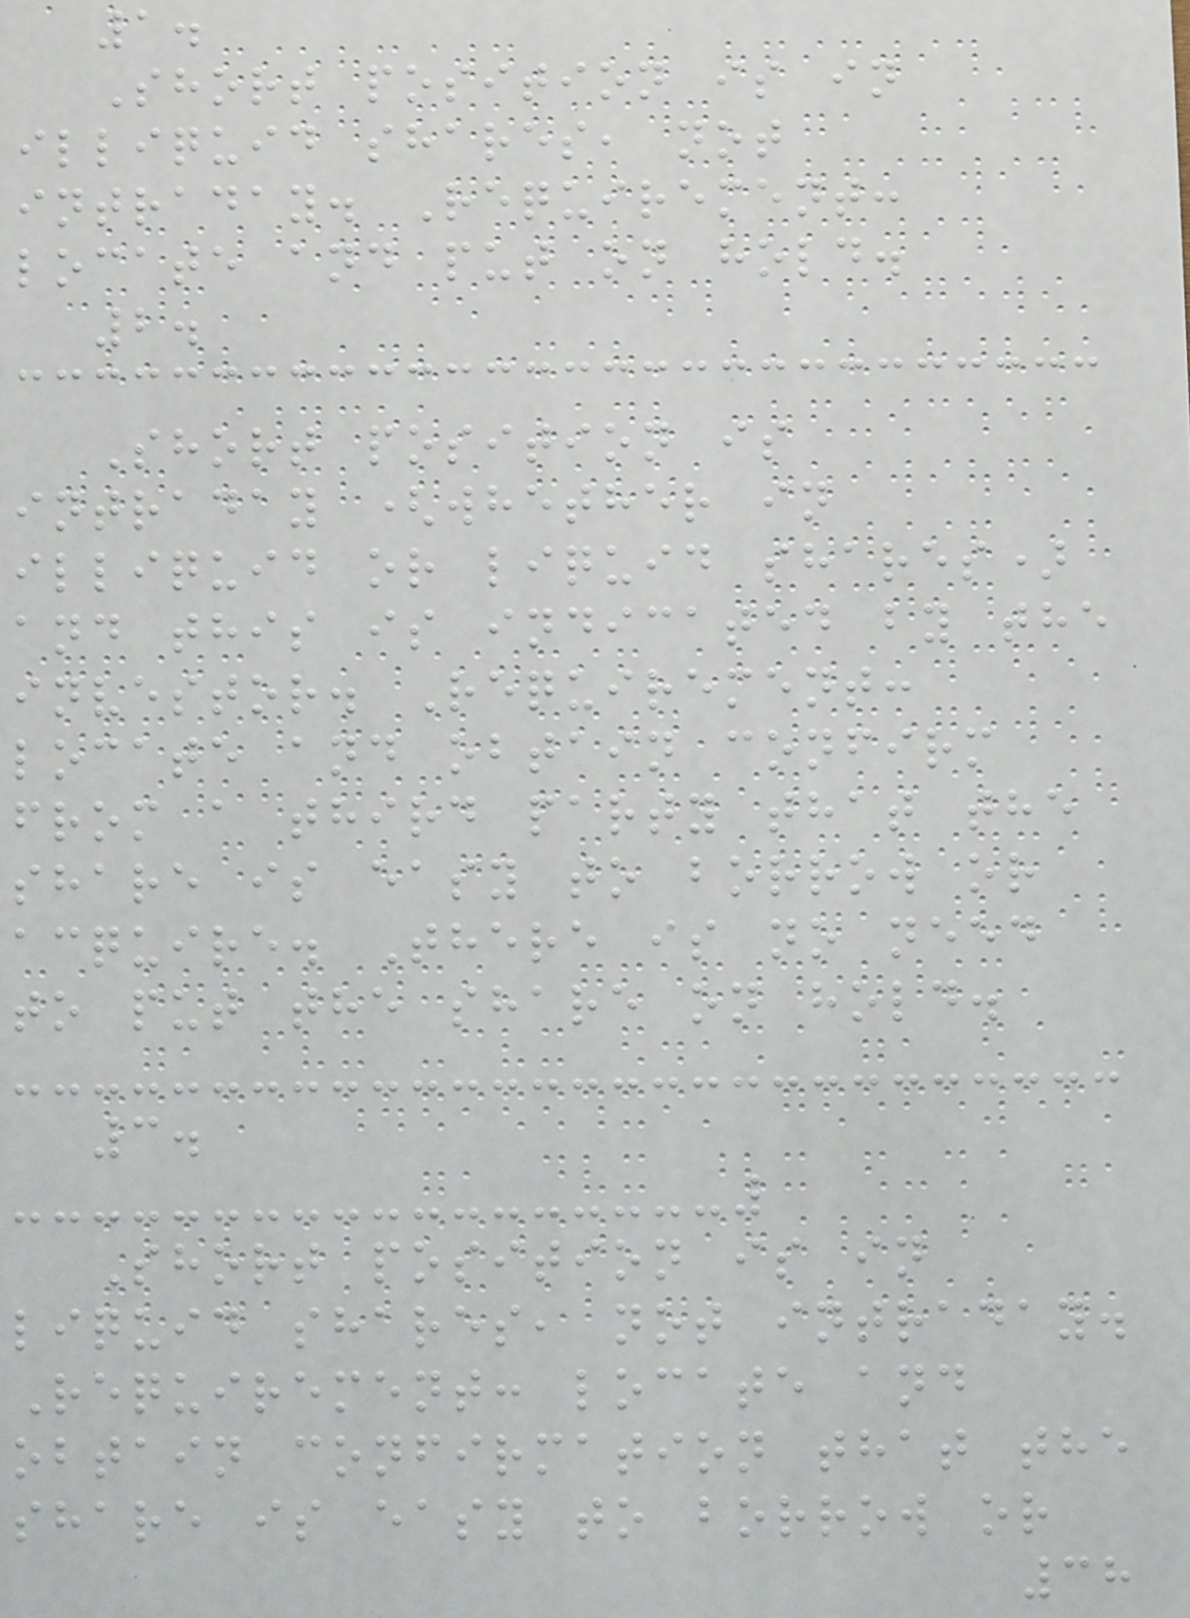1.
Short position is in
illiquid shares, not
intraday. Requirement:
locate and put on hold.
2.
Short position is
intraday (whether in
illiquid or liquid shares)
and this is indicated by the
investor. Requirement:
locate and obtain confirm
from a third party that the
share is easy to borrow or
acquire. There is no need
to put the share on hold.
3.
Short position is in
liquid shares, not intraday.
Requirement: locate and
obtain confirmation that the
share is easy to borrow or
38
